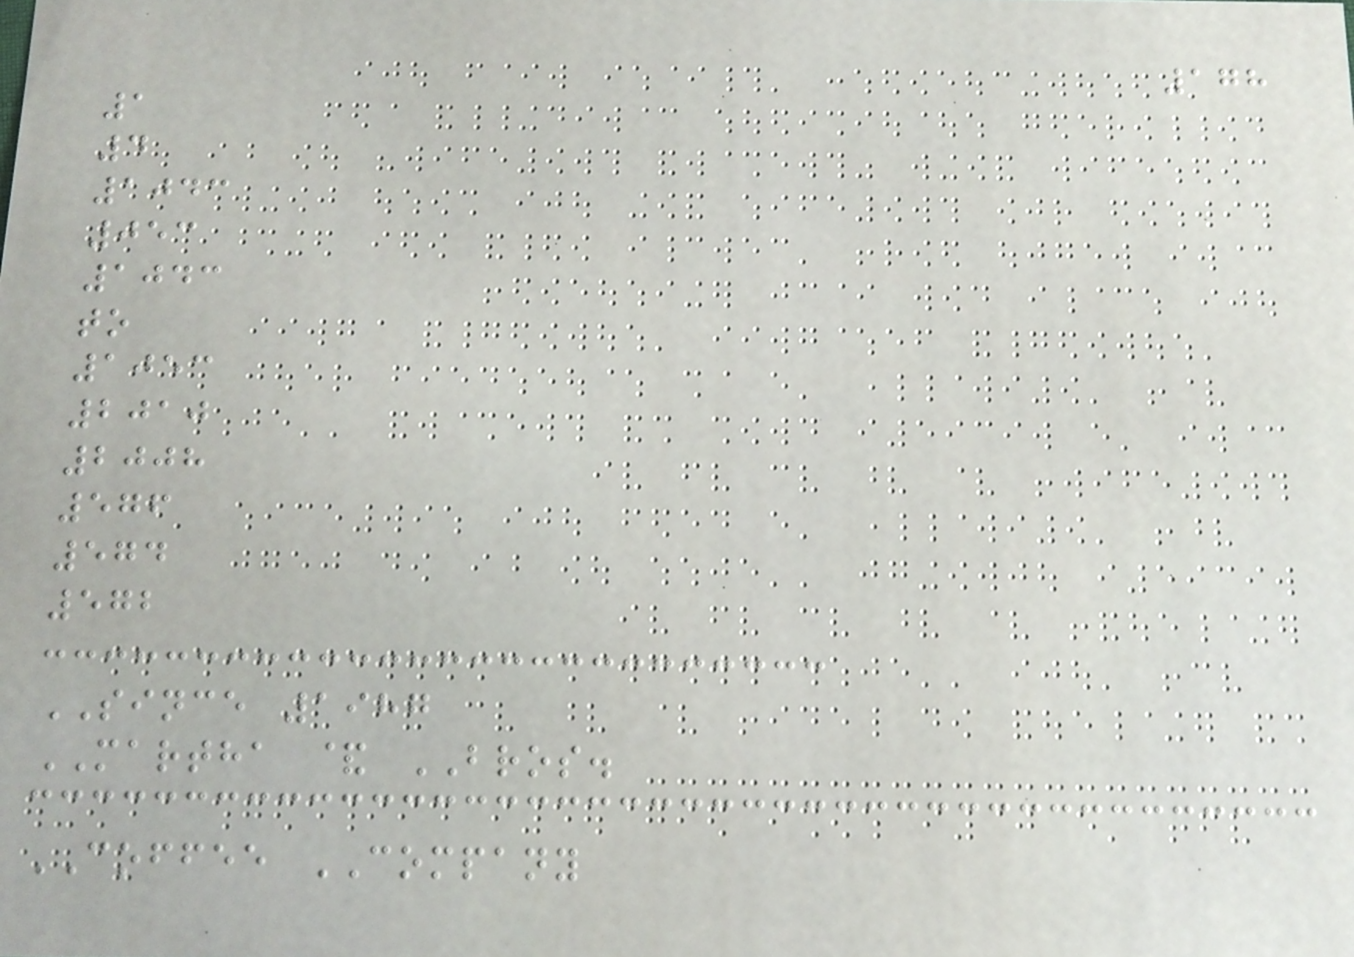178
1
4
1043
053
1043
to
1053
2010
2008
576
574
572
SINCE 1987
MARTHA & BROS.
COFFEE COMPANY
